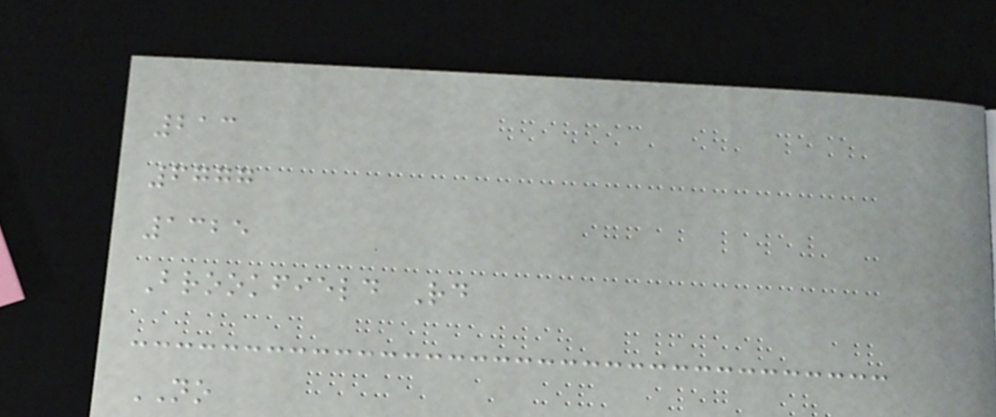213
6777
1325
Brookfield Rd
NO
